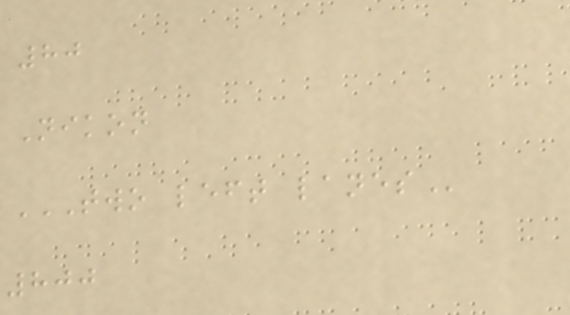80
Nikon
TWO LEFT LANES
800
